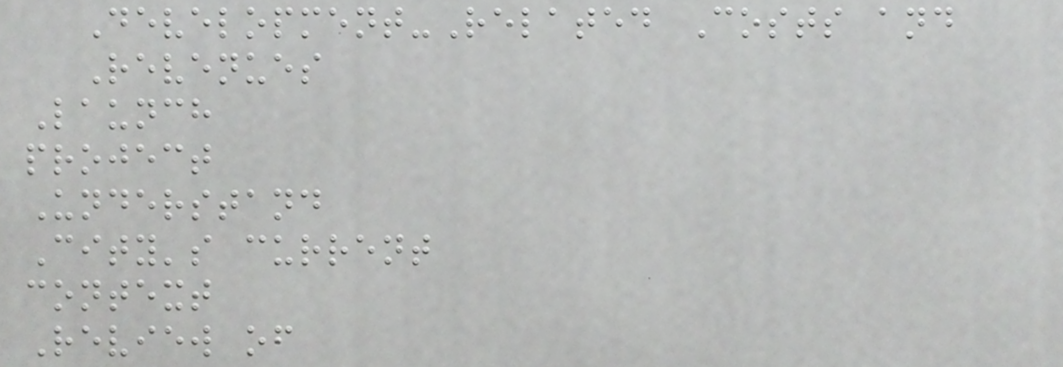Development-Related Costs and
Revenues
Launch
project
Understand
City's current
context
Review of
